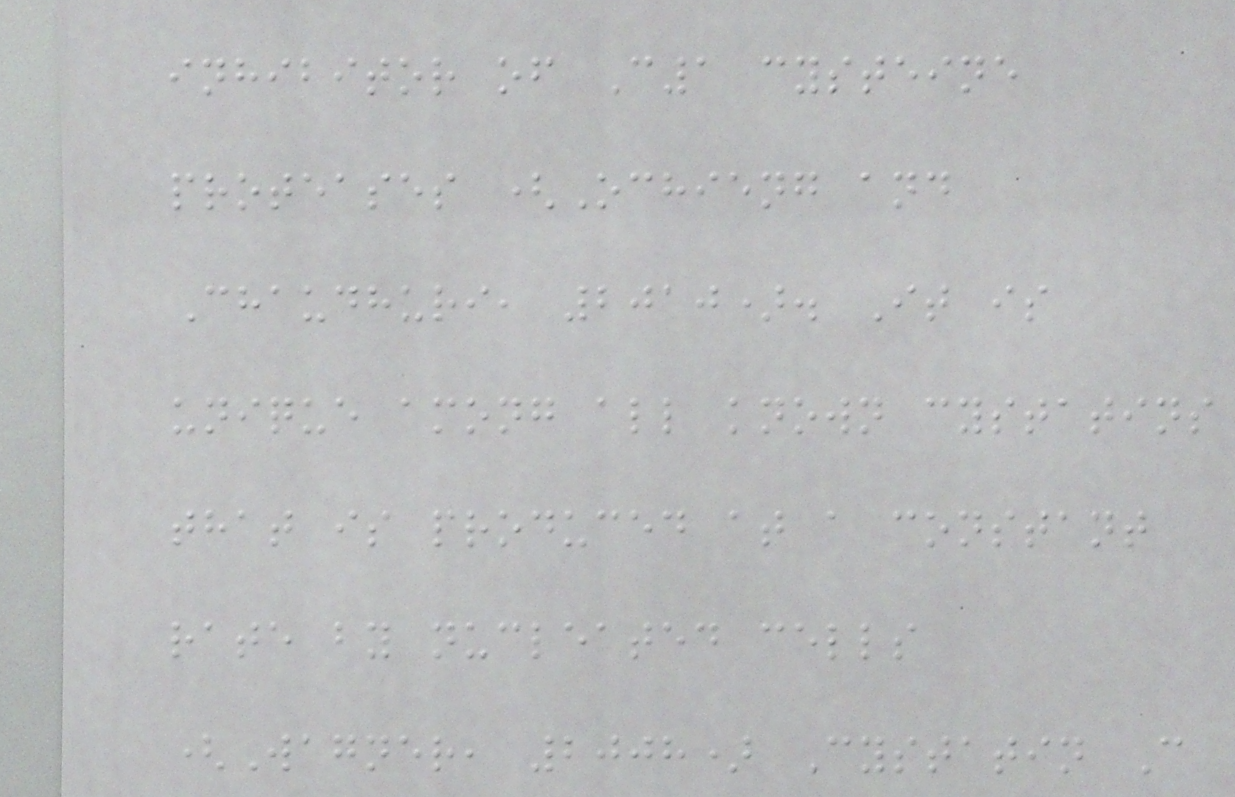inhibitor of C1 cysteine
proteases (Ochieng and
Chaudhuri, 2010). It is
unique among all known cystatins
that is produced at a constant
rate by nucleated cells
(Wagner, 2008) Cystatin C
